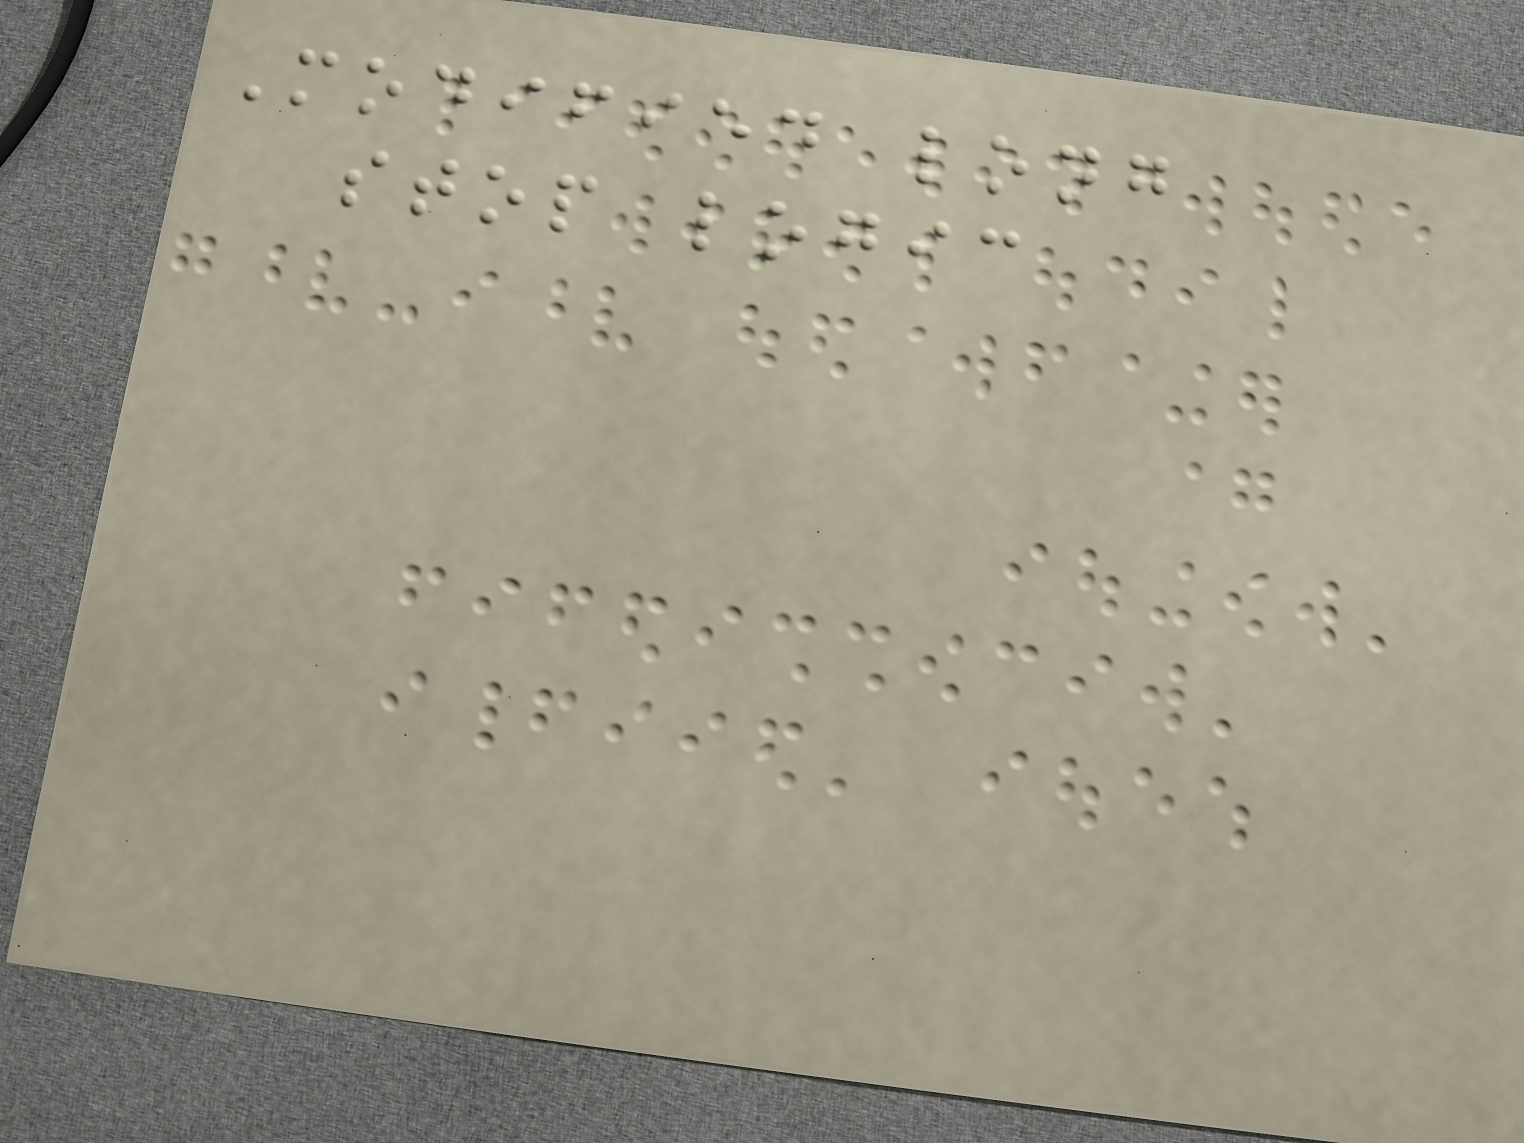Modified long
stop logic
